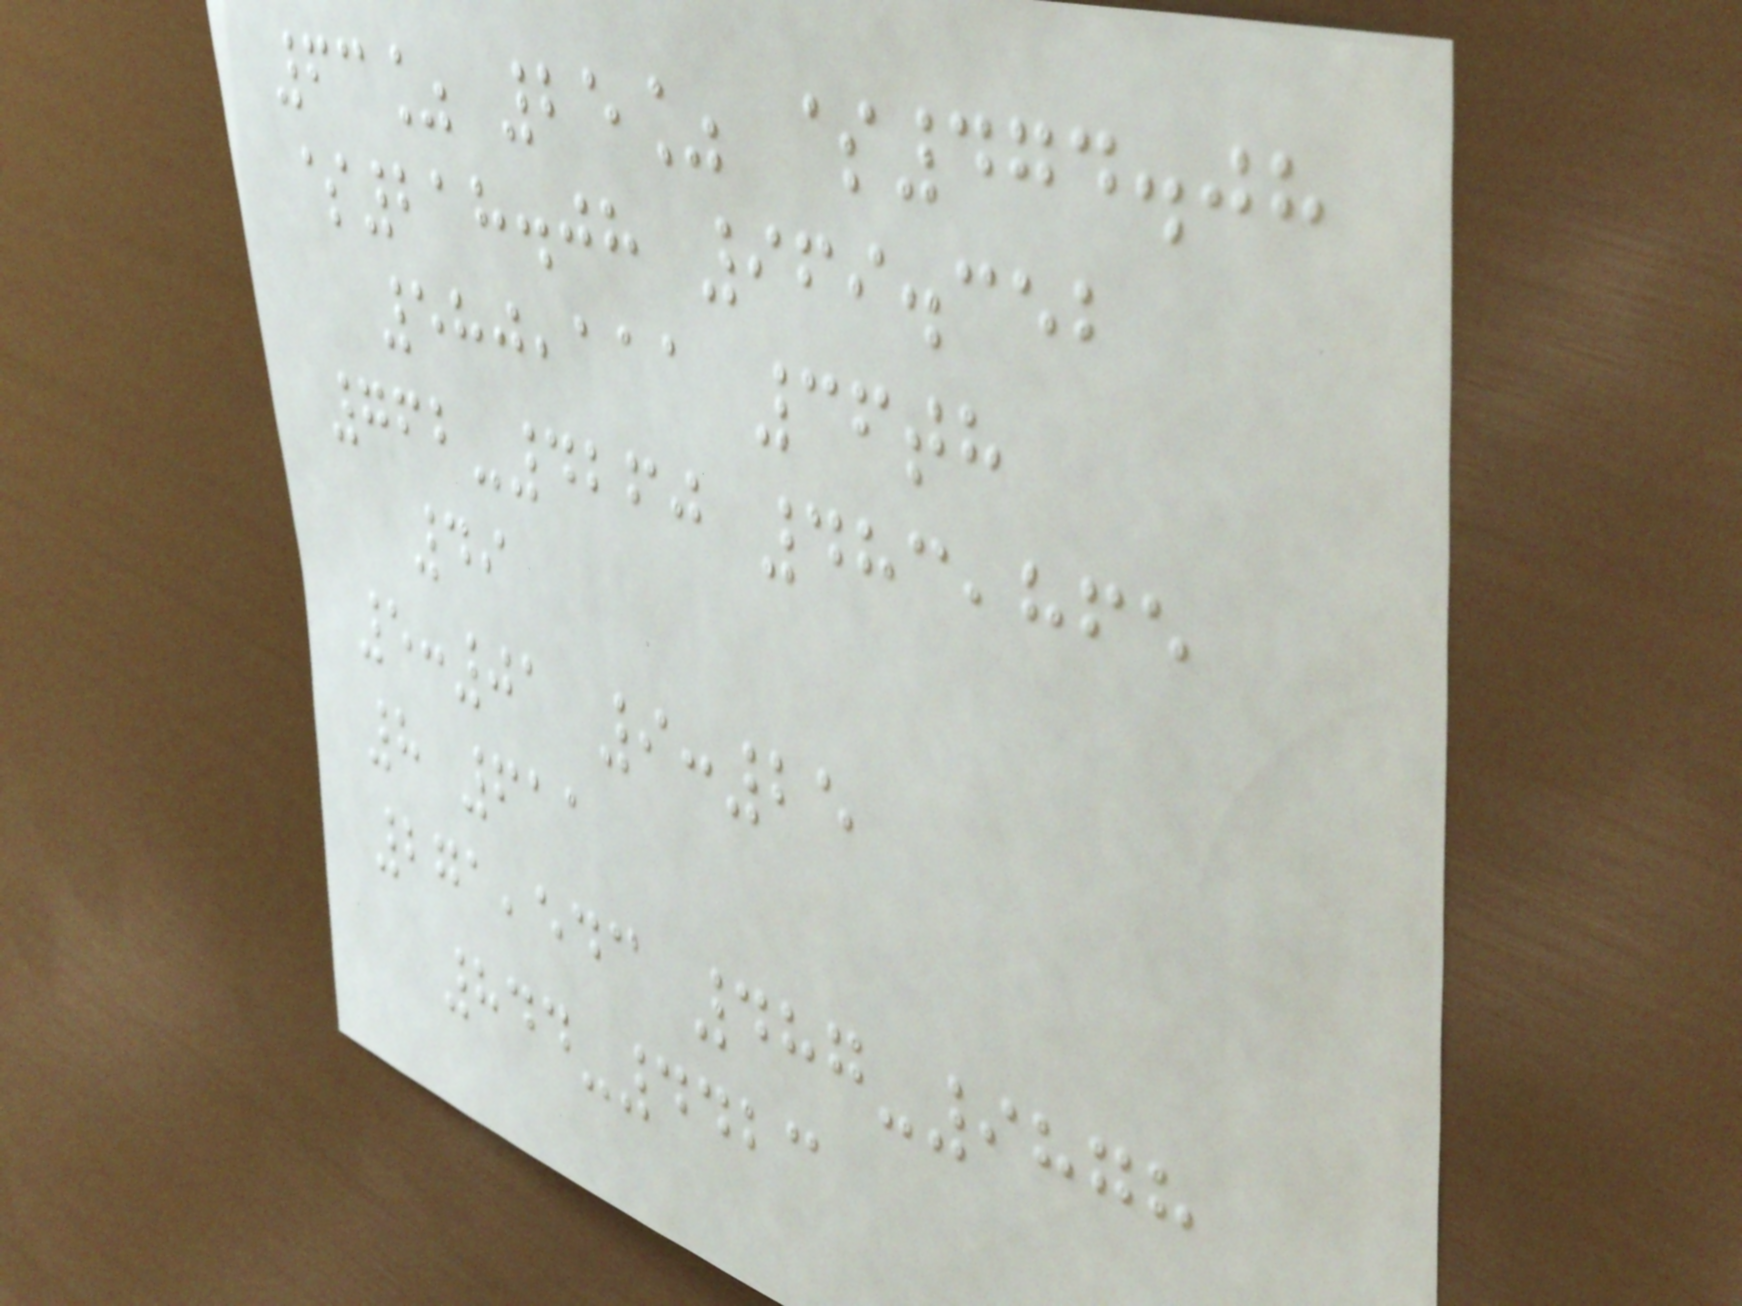63% 25% $474.08
$218.08 969.352
580,111 36th
762-4260 483,865
49
5:01 9:25
8 611
271,543 487-9878
844-4423
